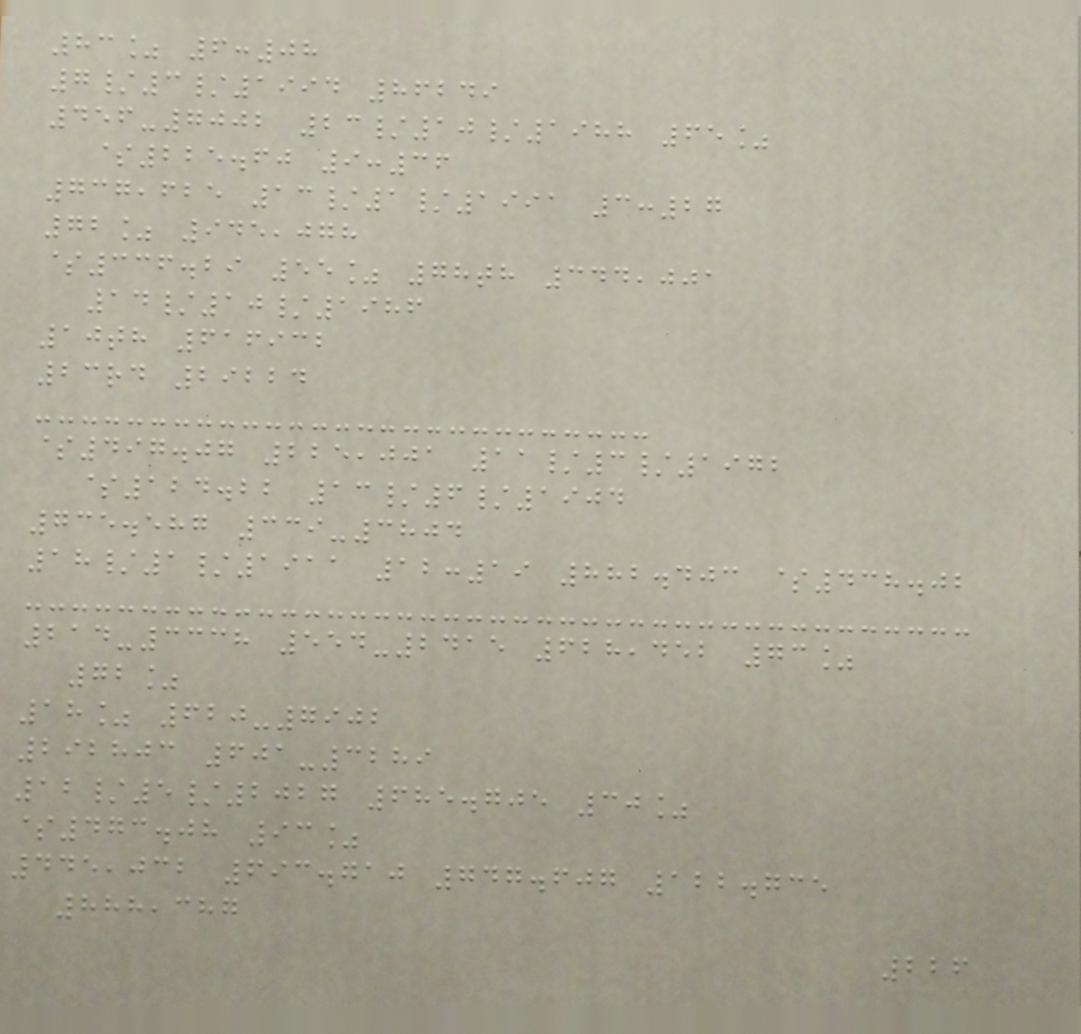83% 6:08
7/3/1994 86249
456-7002 23/10/1988 65%
$225.60 9:36
737,625 13/1/1991 3:27
72% 945,078
$336.29 55% 78th 344,001
14/10/1986
10th 616932
23rd 29224
$497.07 225,001 11/3/1972
$124.22 13/6/1904
735.587 339-3804
18/1/1911 12:19 882.403 $438.02
214-3338 554-2415 628,452 73%
72%
18% 620-7902
292803 601-3289
12/5/2027 685.705 30%
$473.08 93%
445,032 693.710 747.607 122.735
888,387
226
